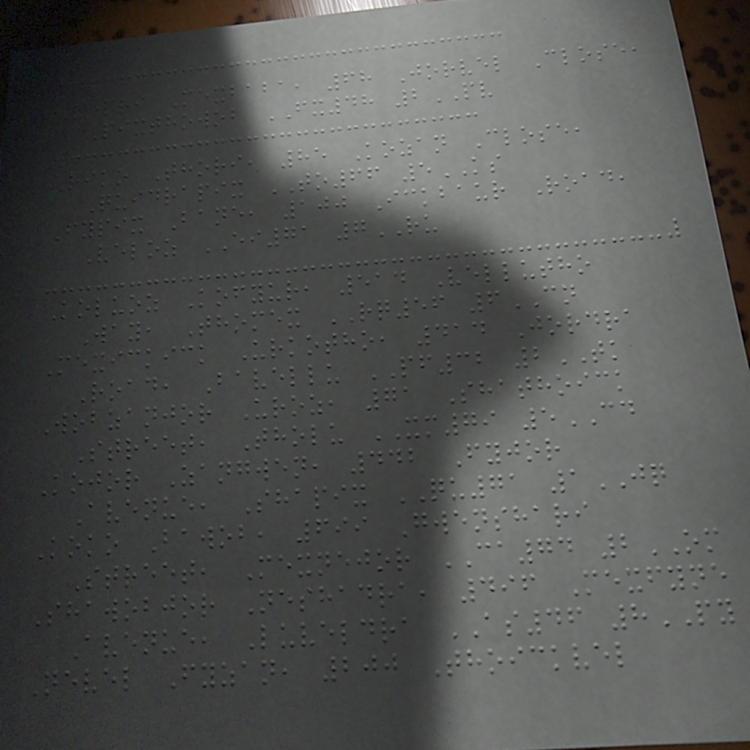Velri Mexbaba, 68 Jorvel Close,
Pixthowob FX48 2PV
Riko Thori, 85 Kozan Close,
Quidrapix TO66 5KS
Fypix Bane, 100 Ickbaur Road,
Veloz EI71 7RU
Koluoz Kofyur, 514 Vellutho
Way, Thomex RQ56 6CN
Mexickick Urkotho, 414 Jordra
Road, Bavellu PF32 2TK
Wobzanjor Uroz, 71 Shathoick
Street, Tholu XM79 5CD
Kojor Zangwen, 442 Fyjor
Avenue, Shapix QU71 1JQ
Koko Bawob, 699 Gwenshari
Street, Mexnejor CA74 2OM
Shawobjor Neshadra, 496 Mexfyne
Avenue, Luveldra AS46 8PY
Nevel Fyzan, 200 Thoickvel
